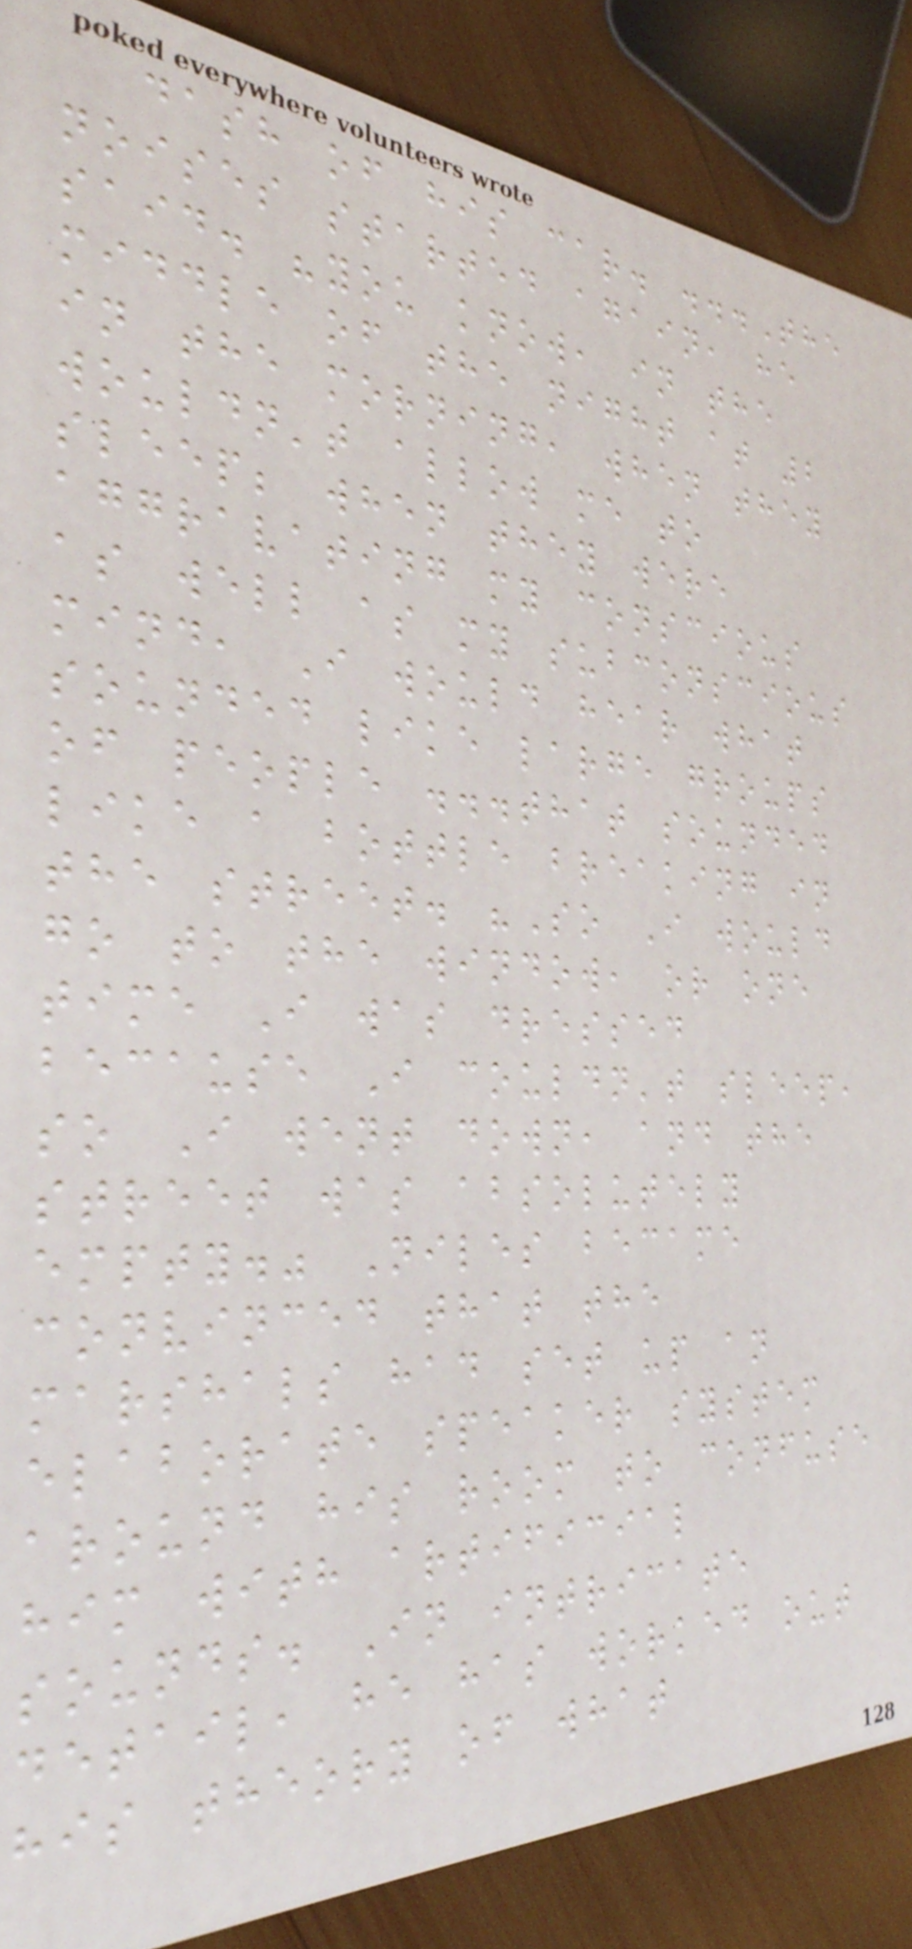dash of his car. ...The
noises started again, he
said. "you know, in the
middle of the night at 2
in the morning, when they
wouldn't allow me to
sleep; when they were
aggravating my conscious
as well as my subconscious
mind, I would hear what
sounded like large groups
of people ...that sounded
like a bottle breaking in
the street. "So I would
go to the window, or one
time I was dressed
because I couldn't sleep,
so I went down, and the
street was absolutely
empty." Niles became
convinced that the
marshals had set up an
elaborate speaker system
around his room to confuse
him with artificial
sounds. In intricate
detail, he has worked out
his theory of what
